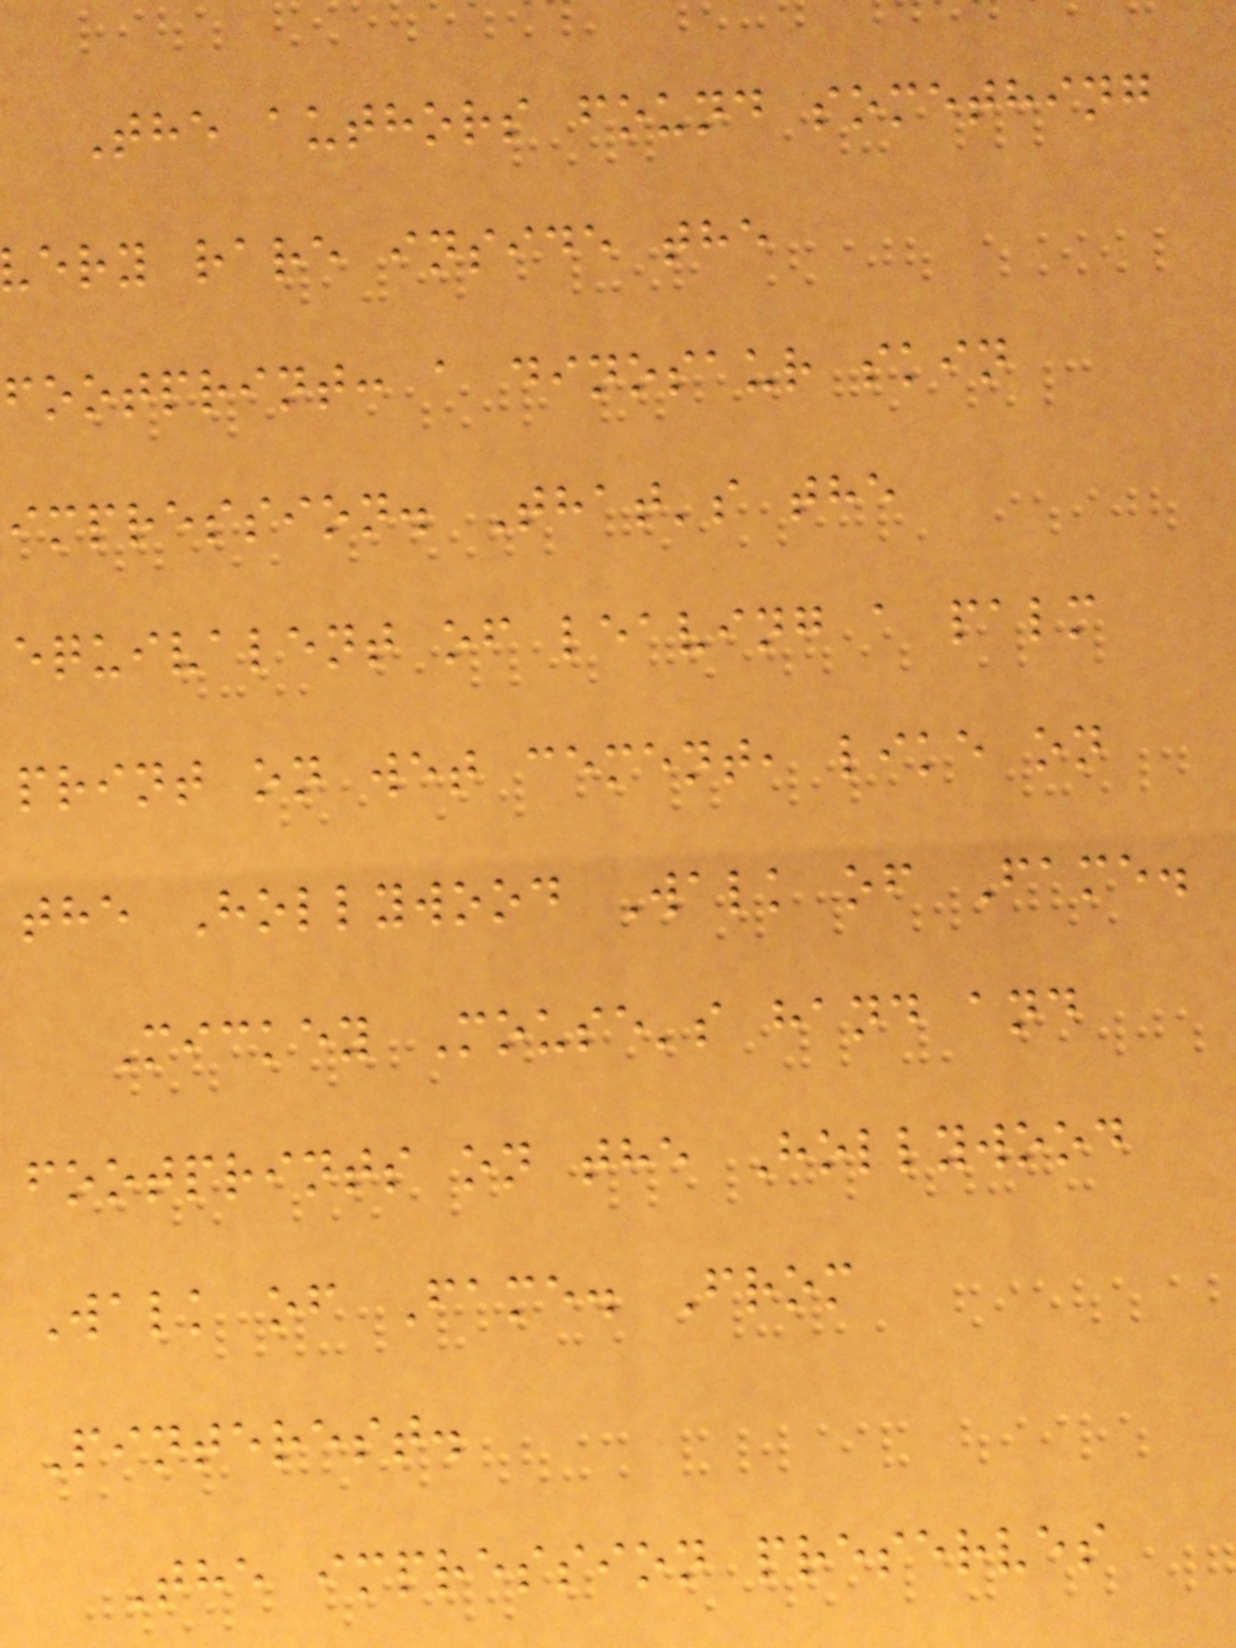The authors found something
ery rare inside the
footprint: a dinosaur skin
impression. That's the
equivalent of leaving a palm
print on wet cement, like on
the Hollywood Walk of Fame.
Mickey Mouse's hand and
footprints on the Hollywood
Walk of Fame. From
Pinterest.
The impression preserves
